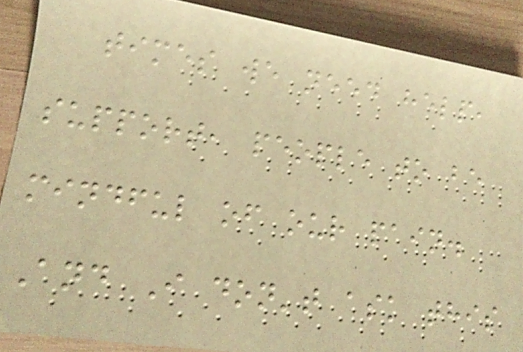times we need help,
support, people to be
mindful of our pain.
And I don't ask this
